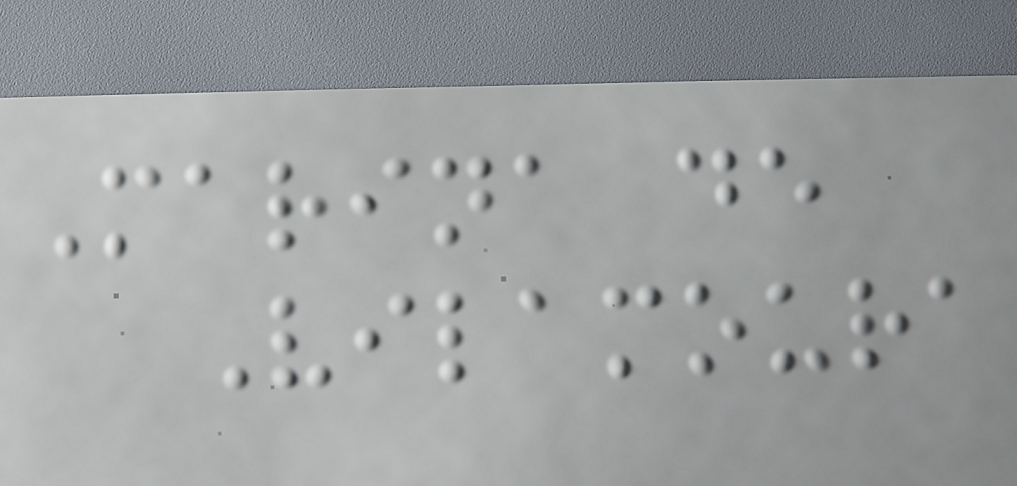Marina de
Vilamoura
